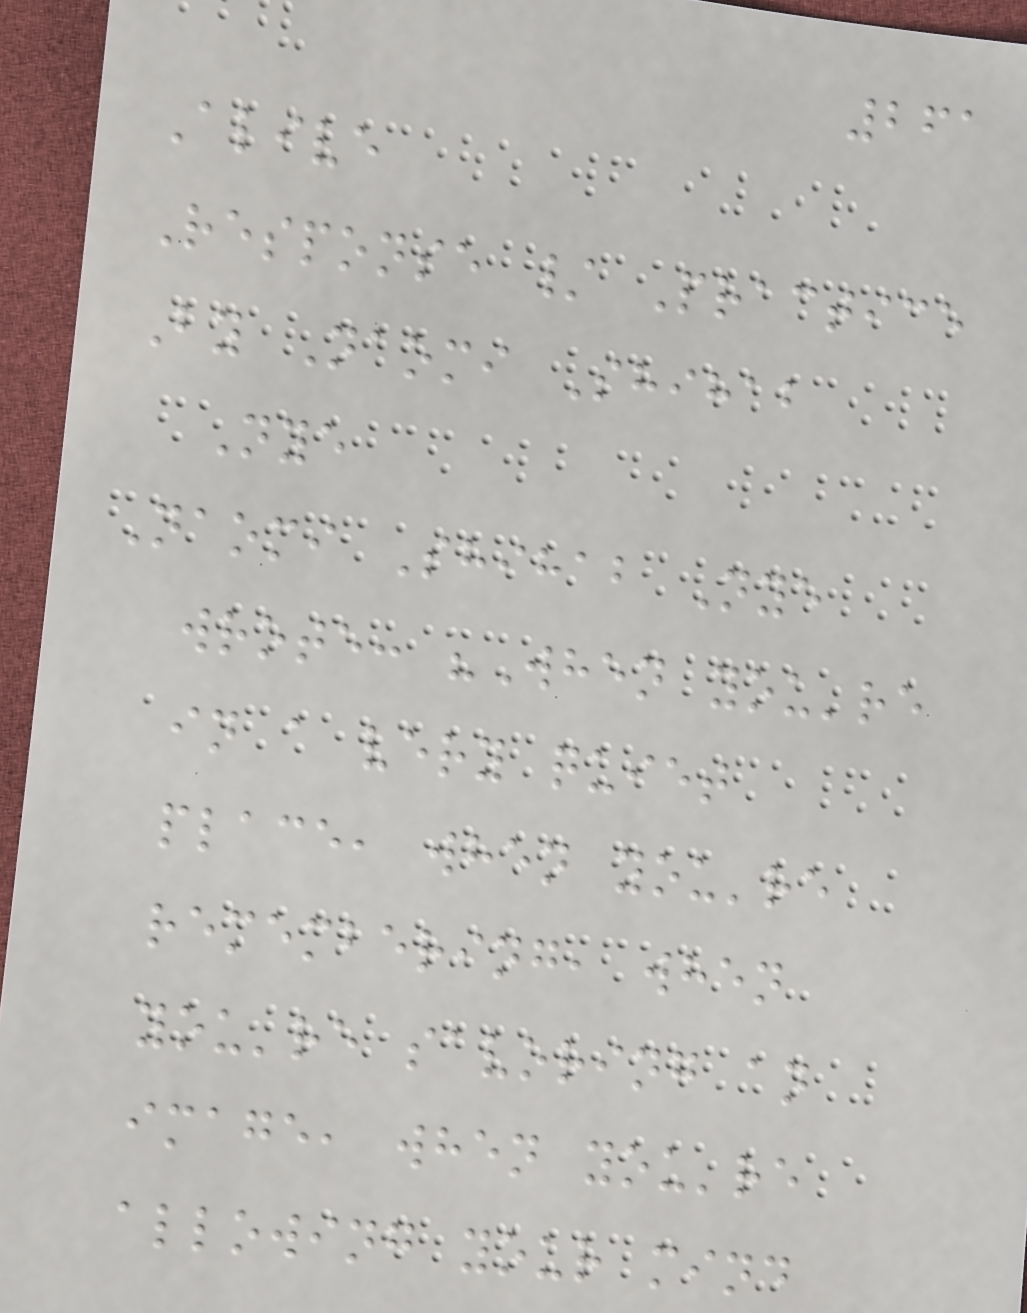261
Alive
Response / Practice
By Naomi Shihab
Nye
Naomi Shihab Nye
wrote: "When you're
in a very quiet
place, when you're
remembering, when
you're savoring an
image, when you're
allowing your mind
